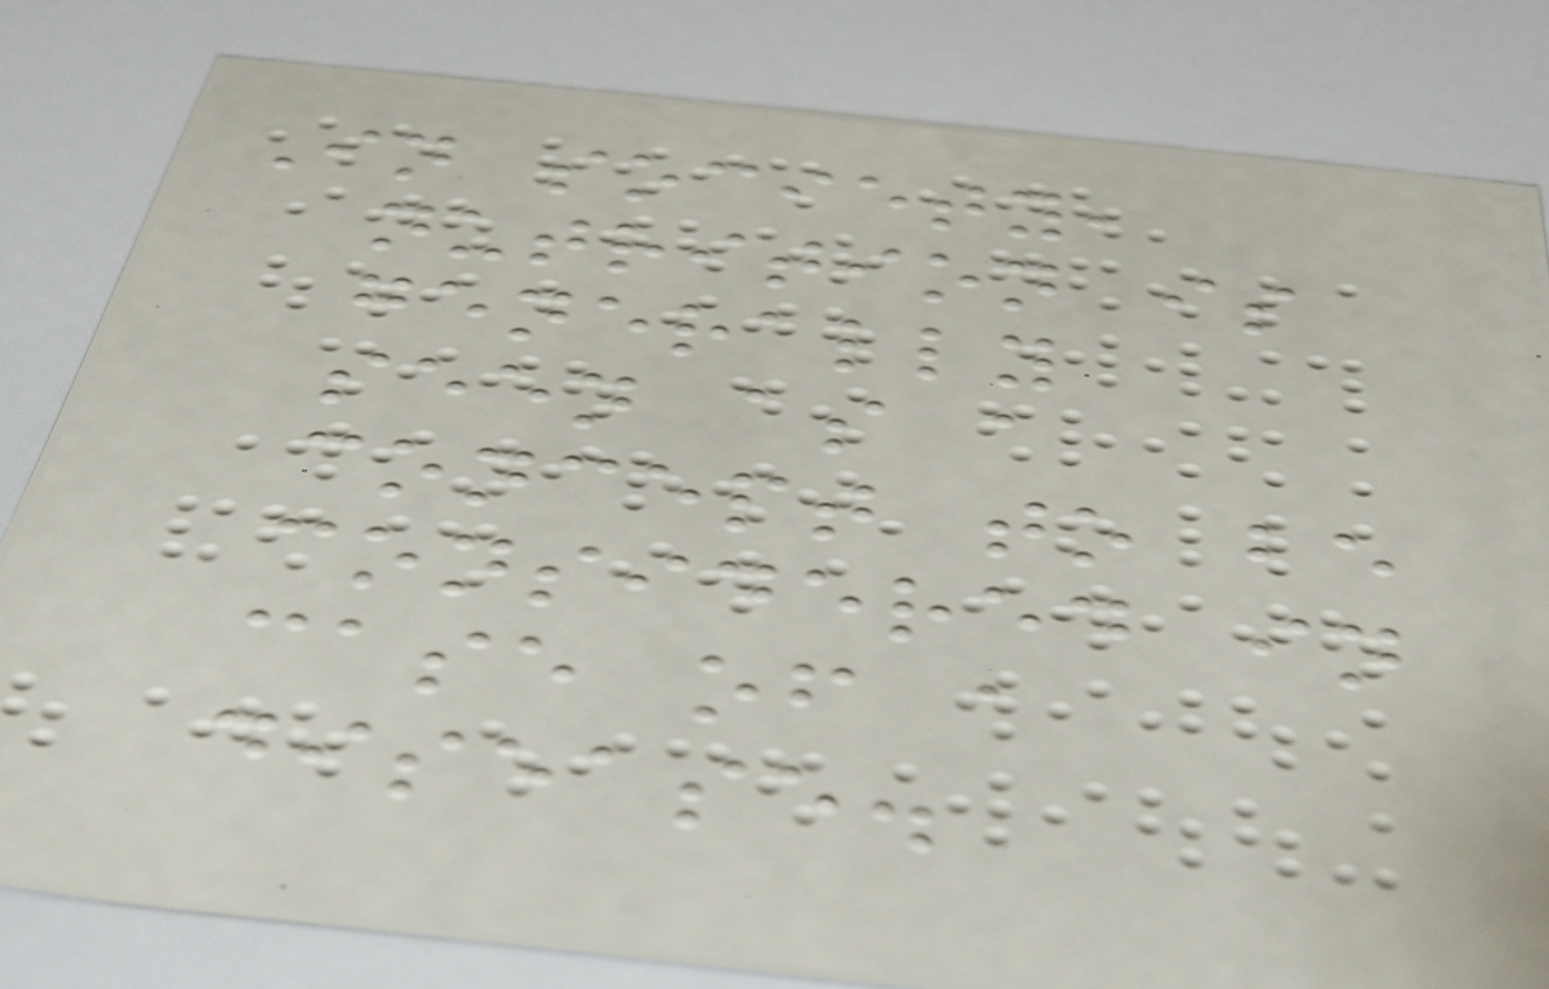In society,
nutrition is
generally
seen as a
concept to be
considered in
case of a
disease.
